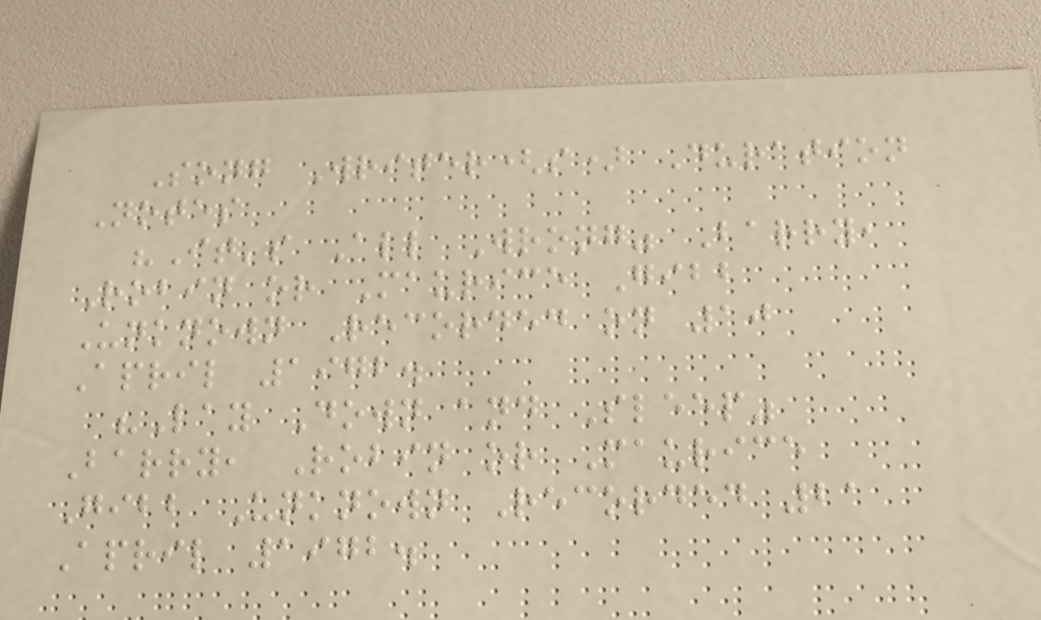Song Writer(s) Duration
Notes
"It's All Wrong" Barry,
Robin or Maurice Gibb
Unknown Recorded on 10
April 1972.
"Lay Down and Sleep"
Barry, Robin or Maurice
Gibb Unknown Recorded 21
April 1972.
